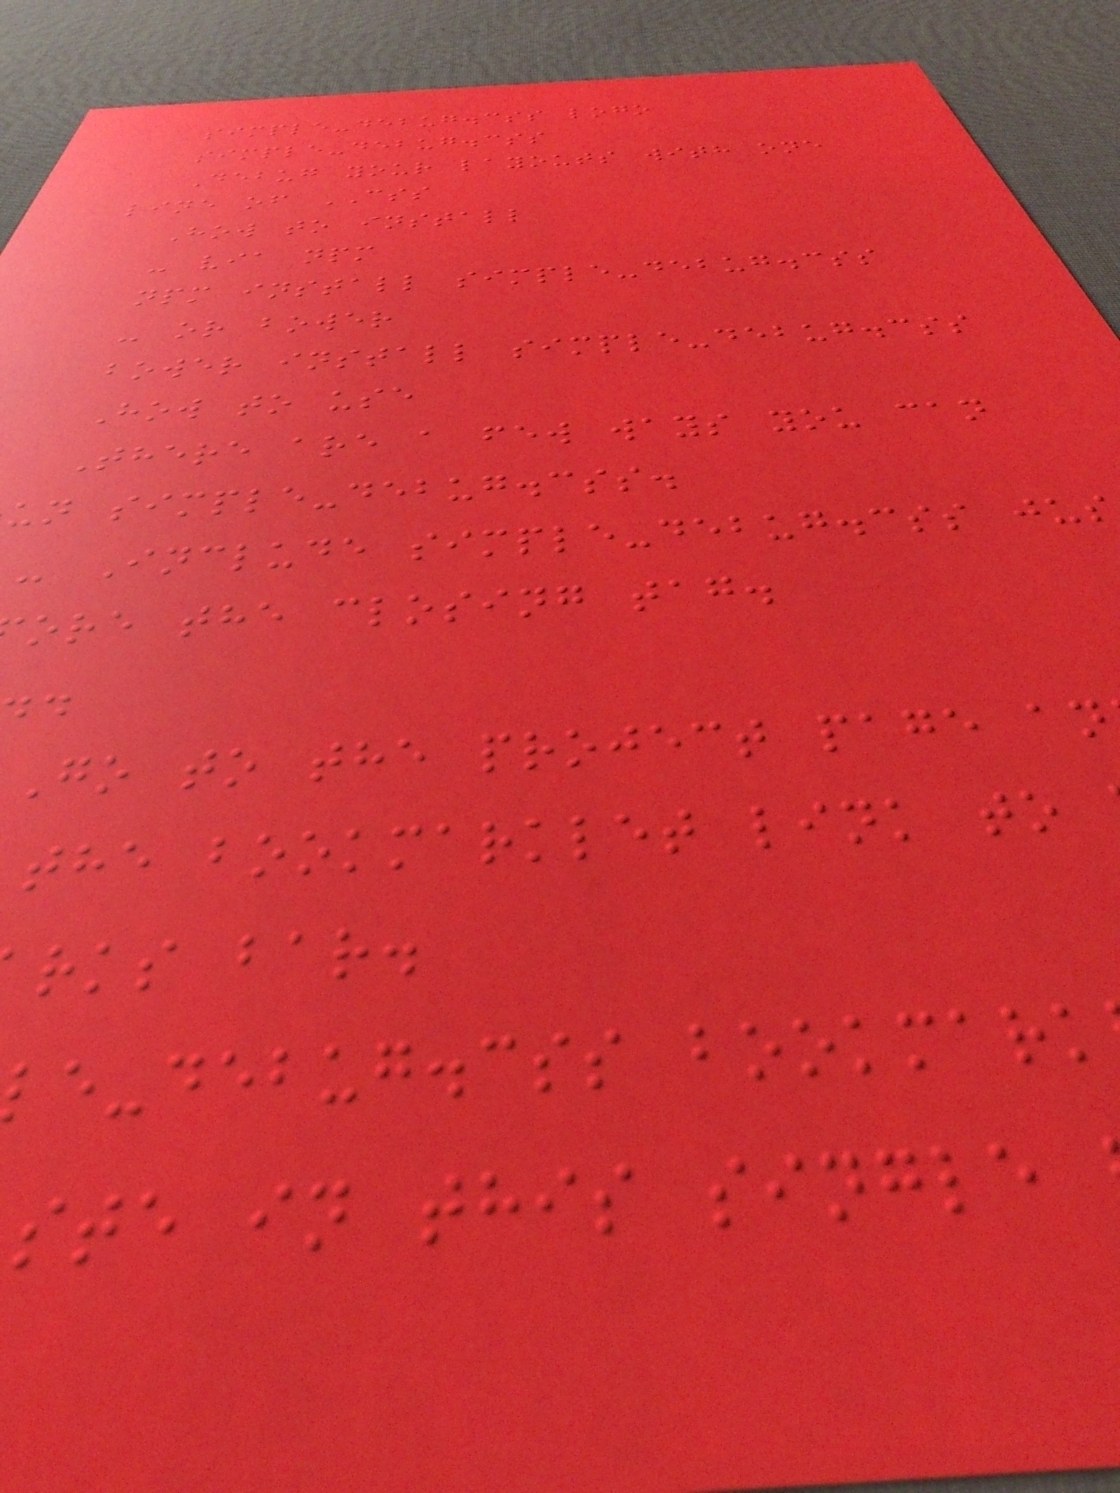simple-debug.css logo
simple-debug.css
Debug your layouts with one
line of CSS
How to install
- via npm
npm install simple-debug.css
- or bower
bower install simple-debug.css
How to use
There are a few ways you can
un simple-debug.css.
- Include simple-debug.css jus
ore the closing tag.
Go to the project page an
the bookmarklet link to
rks bar.
e-debug.css bookmark
ste in this single
